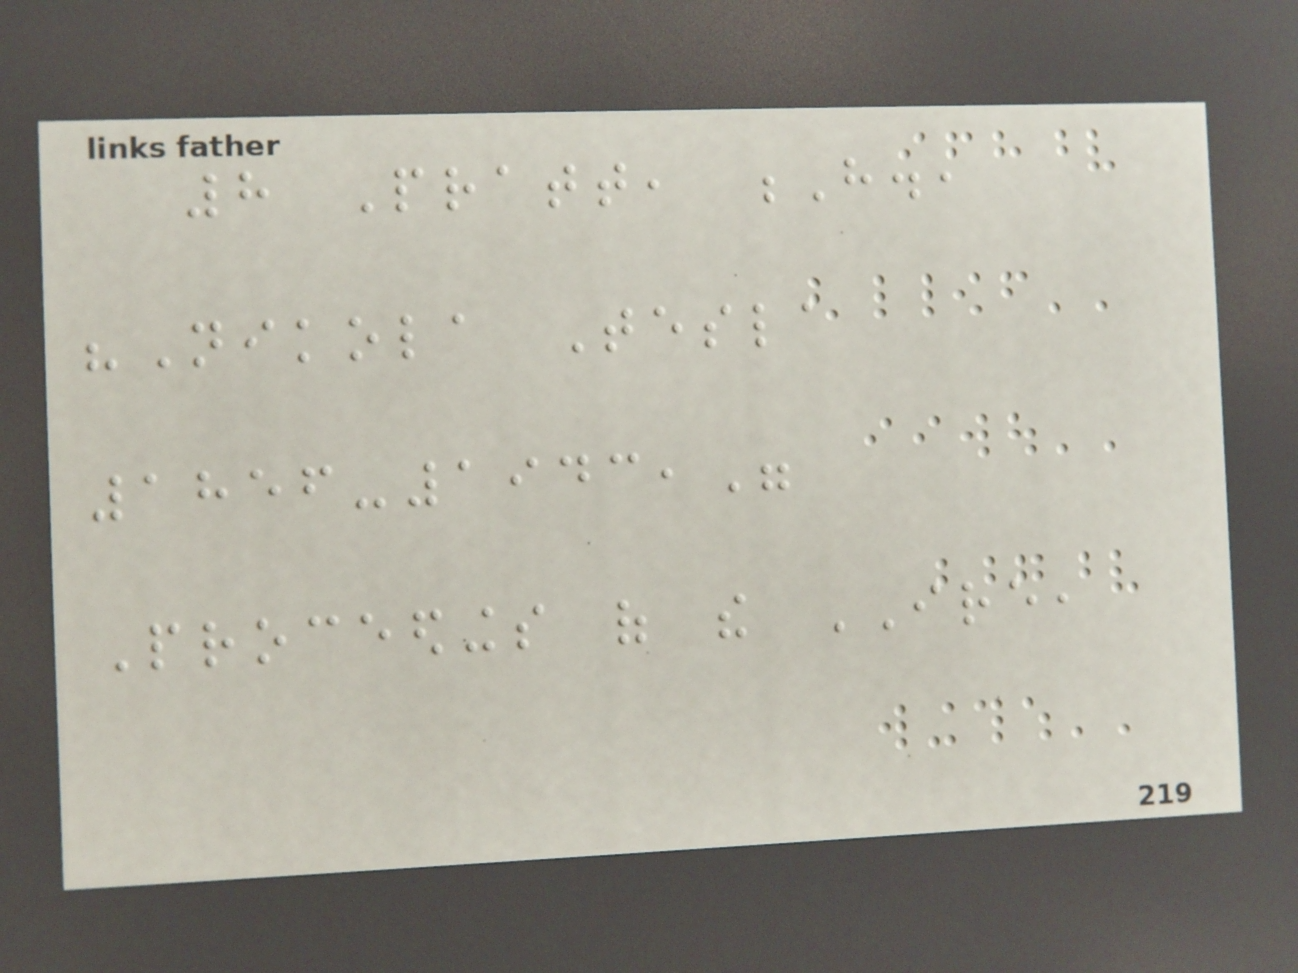8 Pratt, H.,
"Nikola Tesla
1856-1943,"
Proceedings of the IRE,
